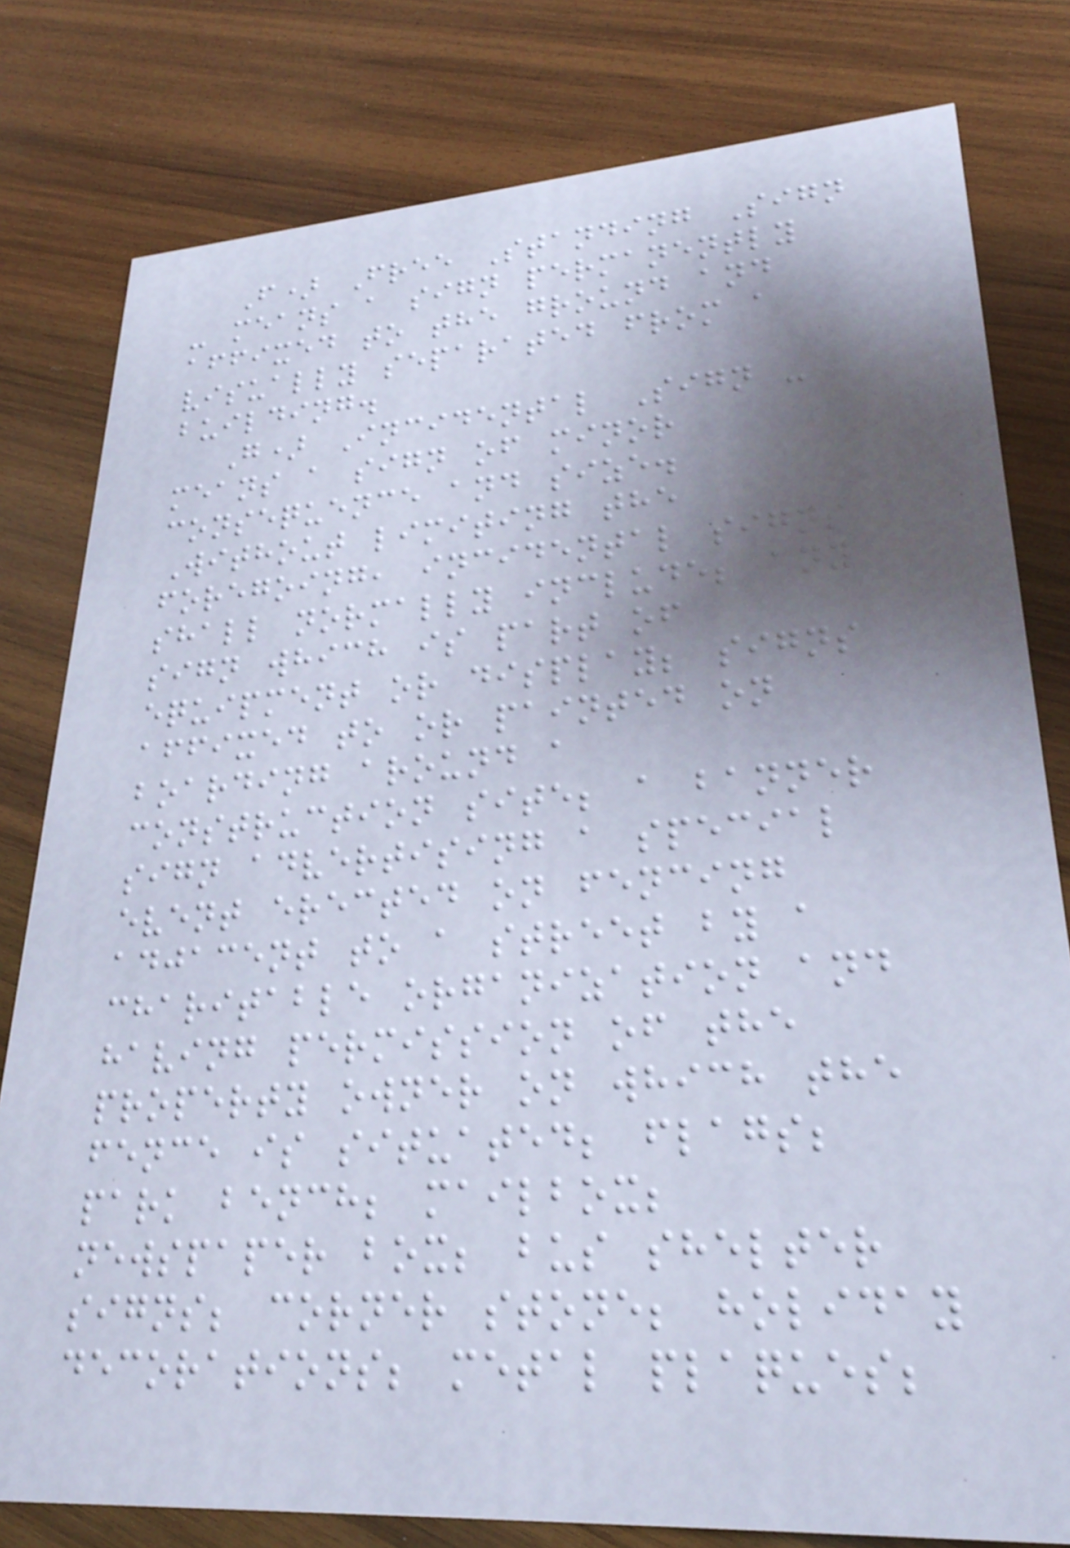F) Free Standing Sign
- means a sign permanently
affixed to the ground and
visually separated from a
building.
G) Incidental Sign -
means a sign of minor
consequence and size.
Without limiting the
foregoing, incidental signs
shall normally include; any
sign which is part of
equipment or display; signs
affixed to or painted on
boarding around a
construction site; a banner
sign advertising a special
event erected on fencing
adjacent to a street by a
charitable organization and
having permission of the
property owner on which the
fence is situated; flags;
park bench; mailbox;
newspaper box; bus shelter
signs; corner stone; holiday
decorations; metal plaques;
